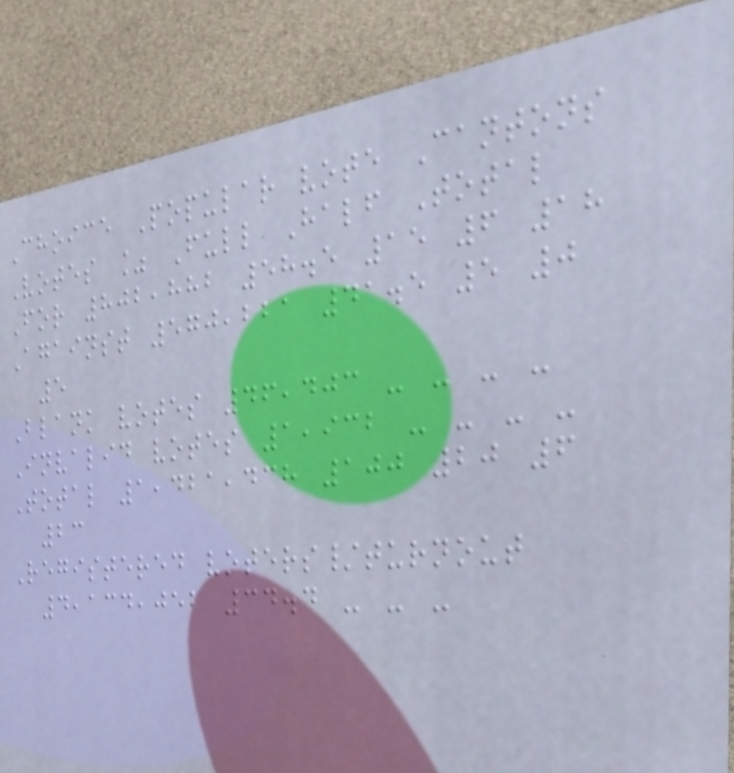Choice Popular vote Cantons
Votes % Full Half Total
For 802,882 58.5 15 6 18
Against 570,221 41.5 5 0
5
Blank votes 46,403 - - - -
Invalid votes 1,932 - - - -
Total 1,421,438 100 20 6
23
Registered voters/turnout
4,134,052 34.4 - - -
